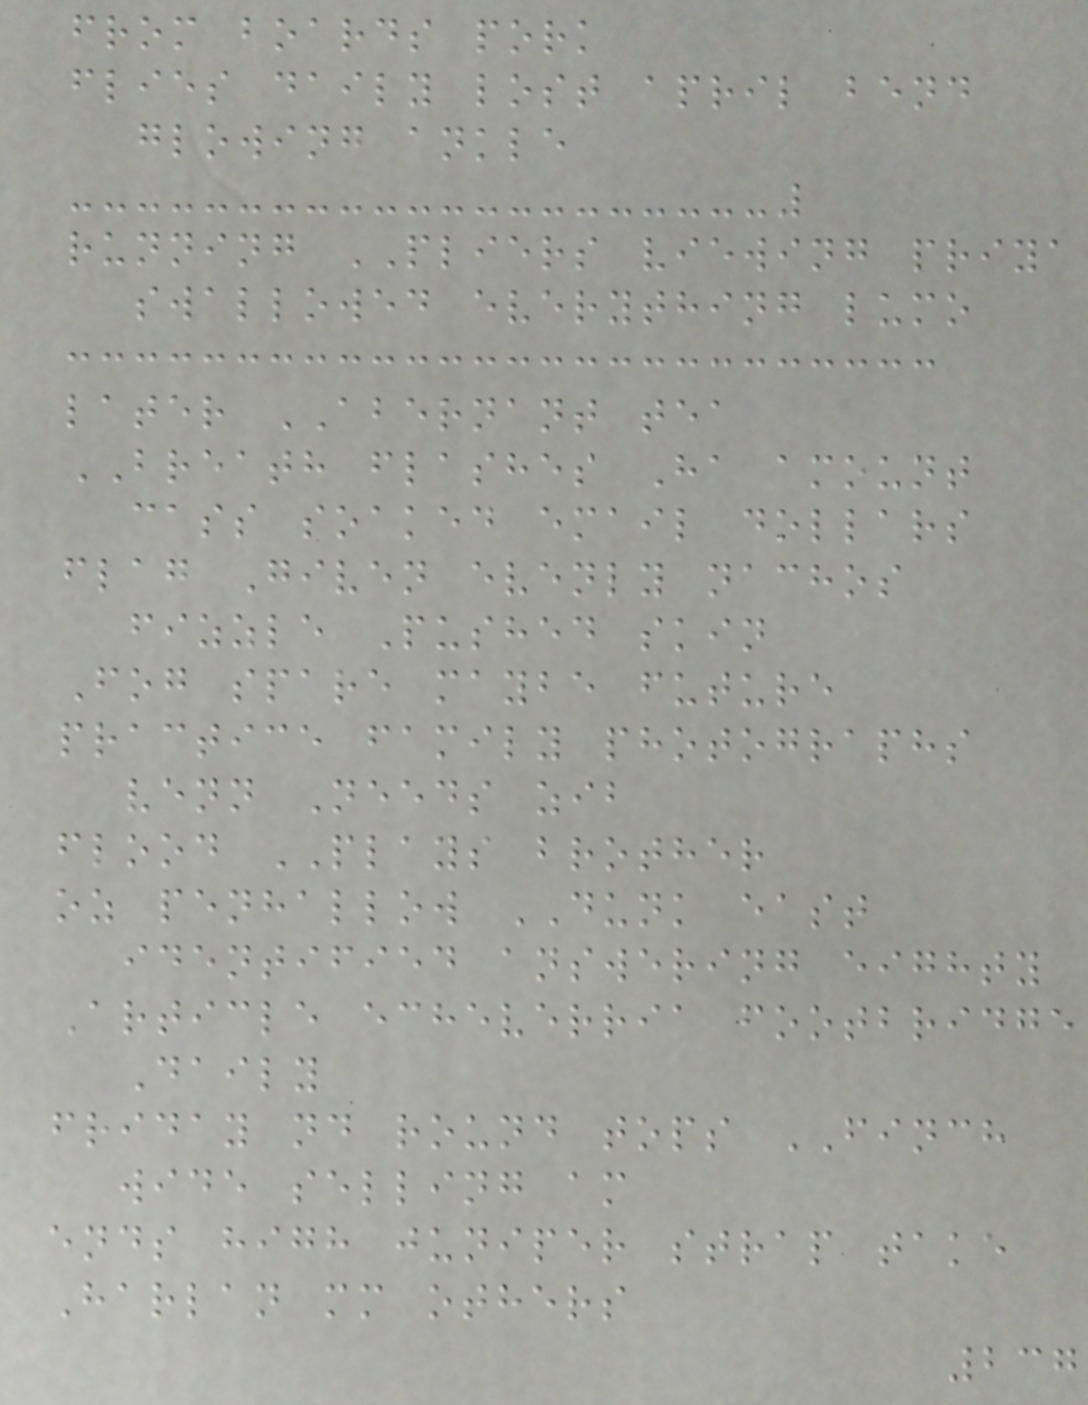from boards pork
flies daily lost april bend
glowing ankle
running PLIERS viewing priya
swallowed everything lumo
later ABERNANT tea
BREATH flashes Ha amount
cass soaked email dollars
flag Given evenly nachos
fizzle Pushed skin
Fog spare maybe future
practice family photographs
venn Needs zib
flood PLAYS brother
oz penhallow DUNK east
identified answering eighty
Article echeverria footbridge
Daily
friday nd round tops FINCH
wide selling am
ends high juniper strap take
Harlan mm others
237
